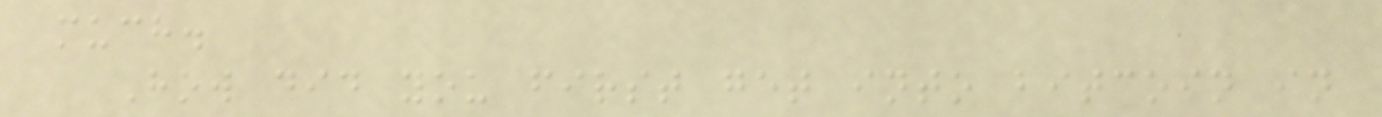much.
How did you first get into bitcoin in
